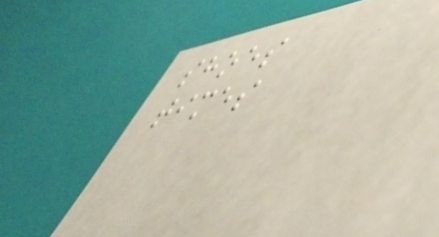shoes
times
